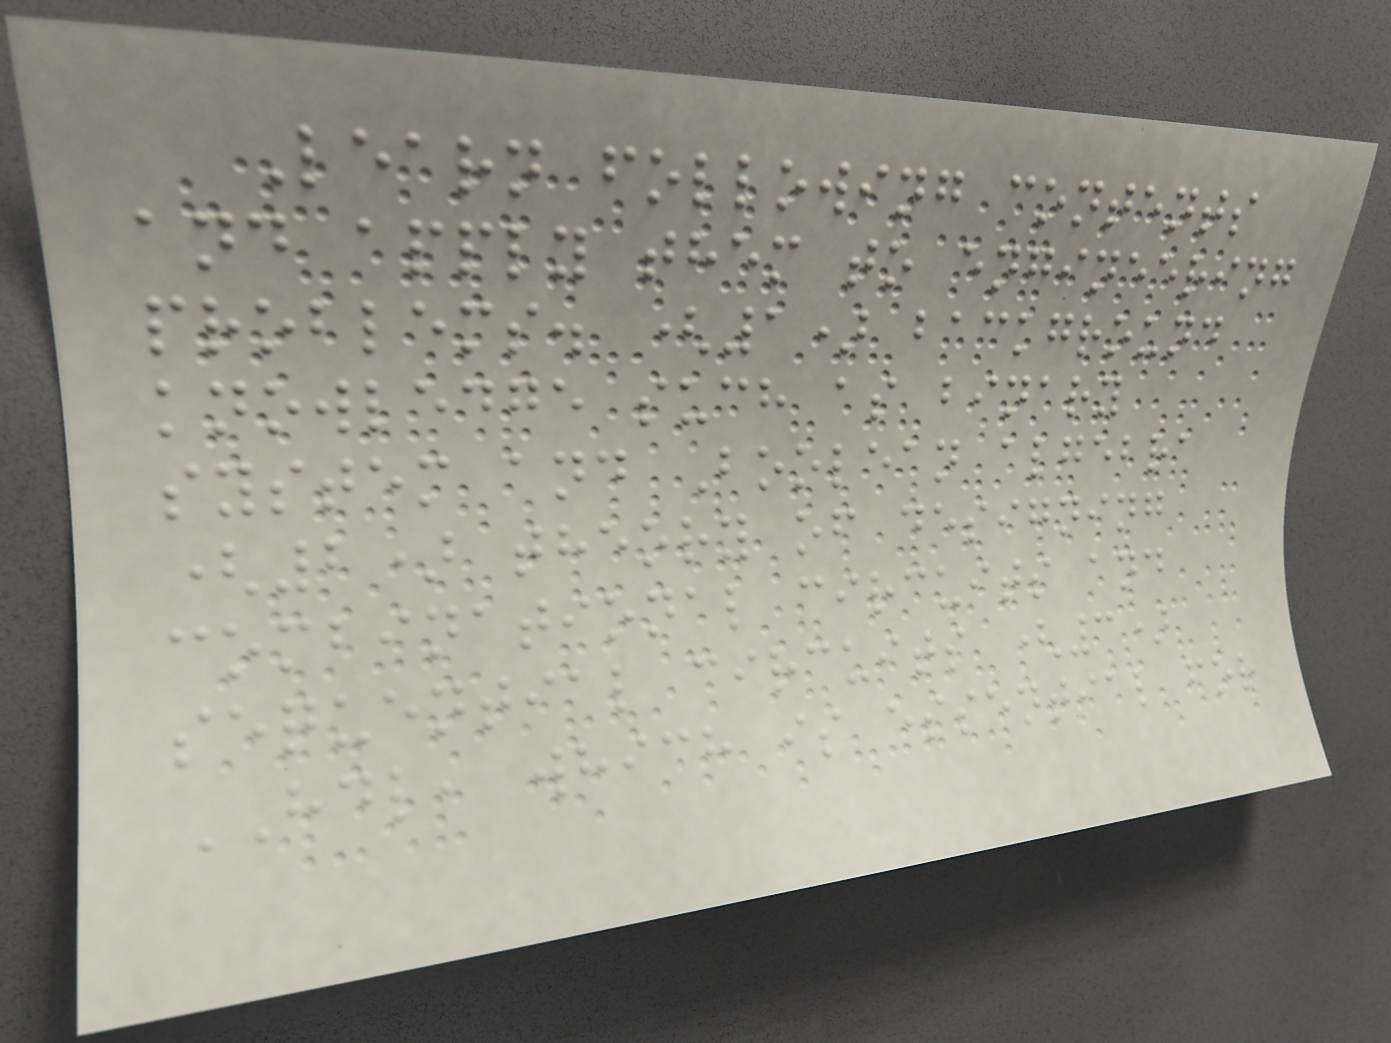Learn following contents
and apply them to engineering
problems. (1) background
knowledge such as binary
system and Boolean algebra
(2) theory of designing
combinational circuits and
sequential circuits (3)
HDL, which is essential for
